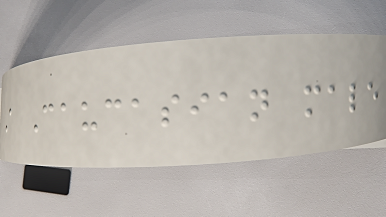A Caucasian male
